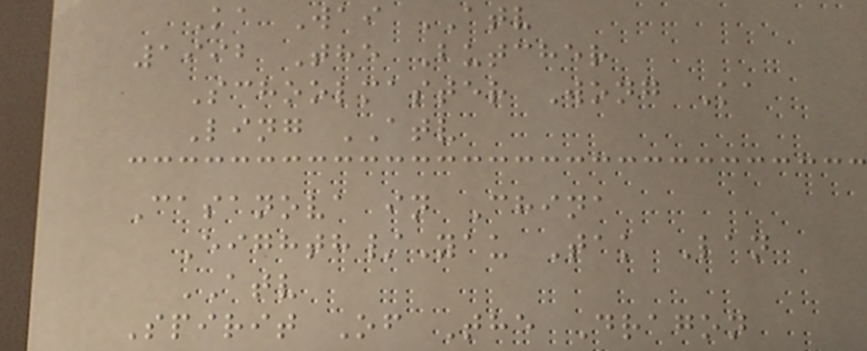Ka Wai ATV
1992 The Butcher
Schoolmaster Wong Ka
Ling ATV
Casanova in China
Eighth/Yau Tak Lan
ATV
Spirit Of The Dragon
